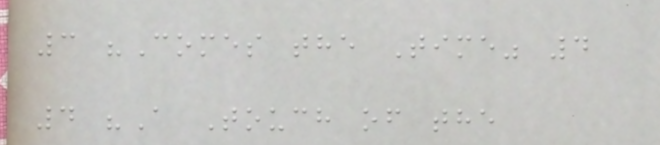3 "Comes the Time" 4
4 "A Touch of the
